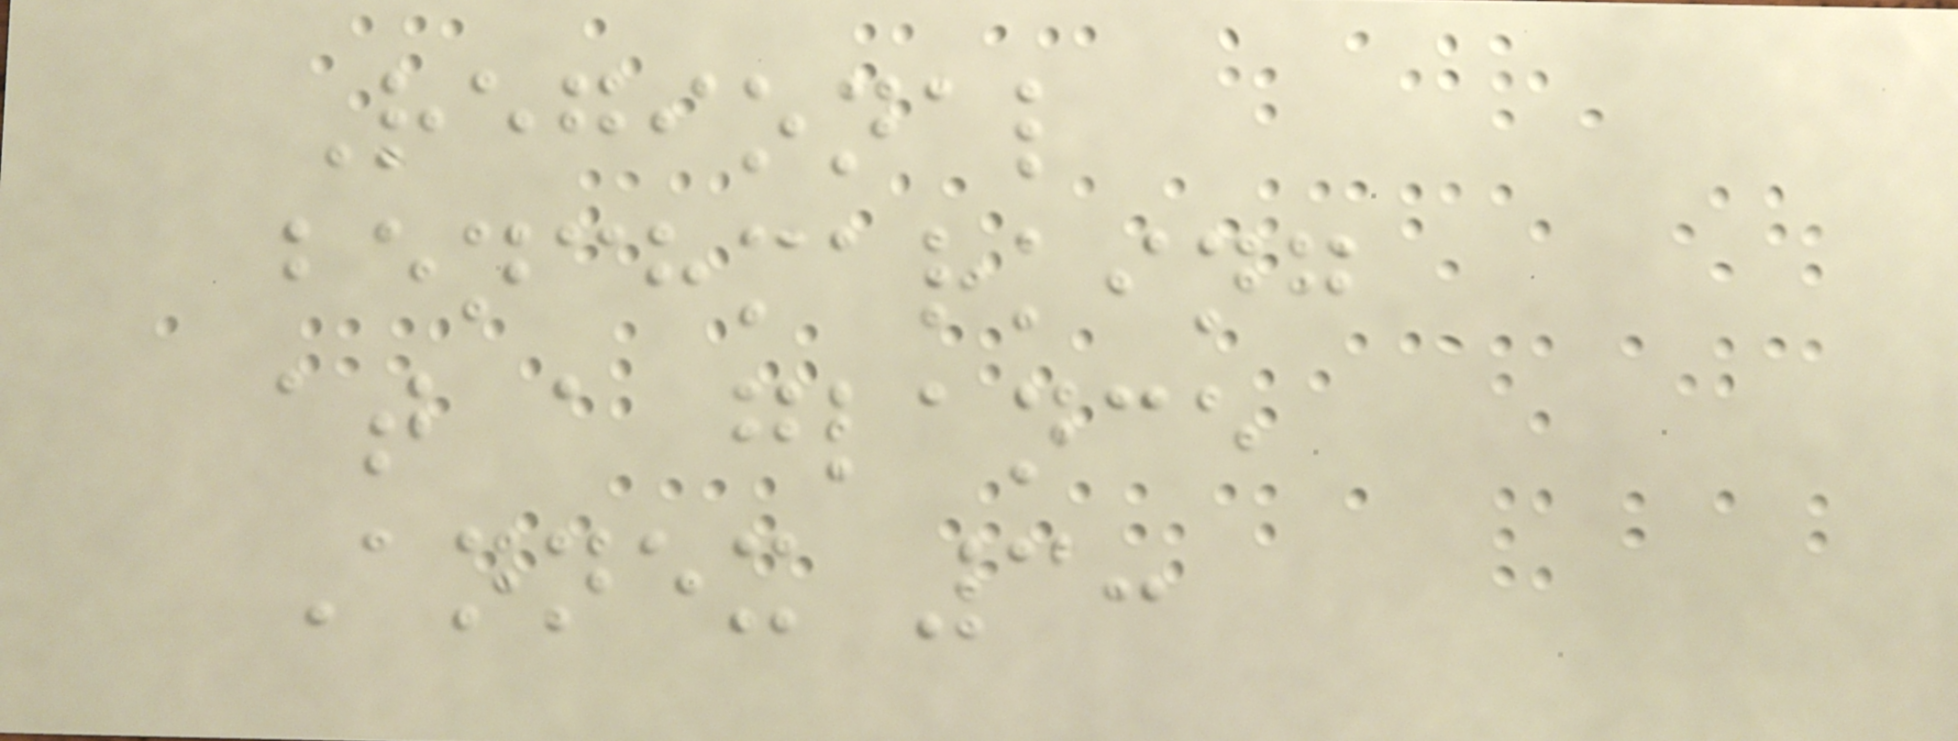Regional
benchmarking
at a glance
Annex 3:
